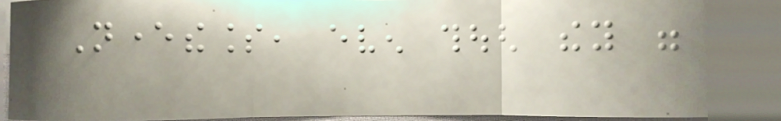Nevertheless, even though they were
